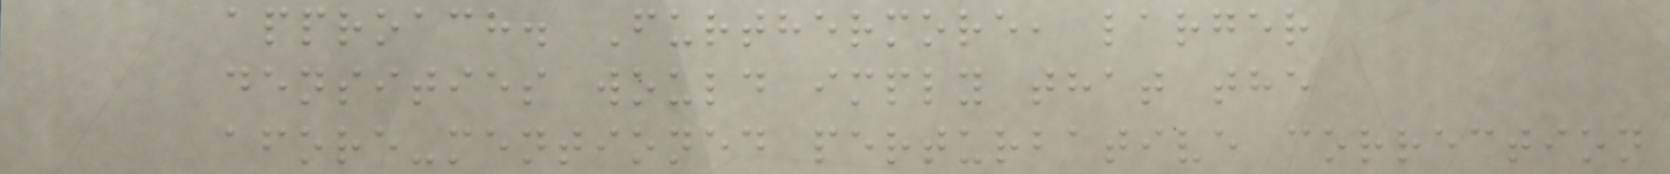approach. Furthermore, larger
densities would imply that the
afore-mentioned perturbative correction
